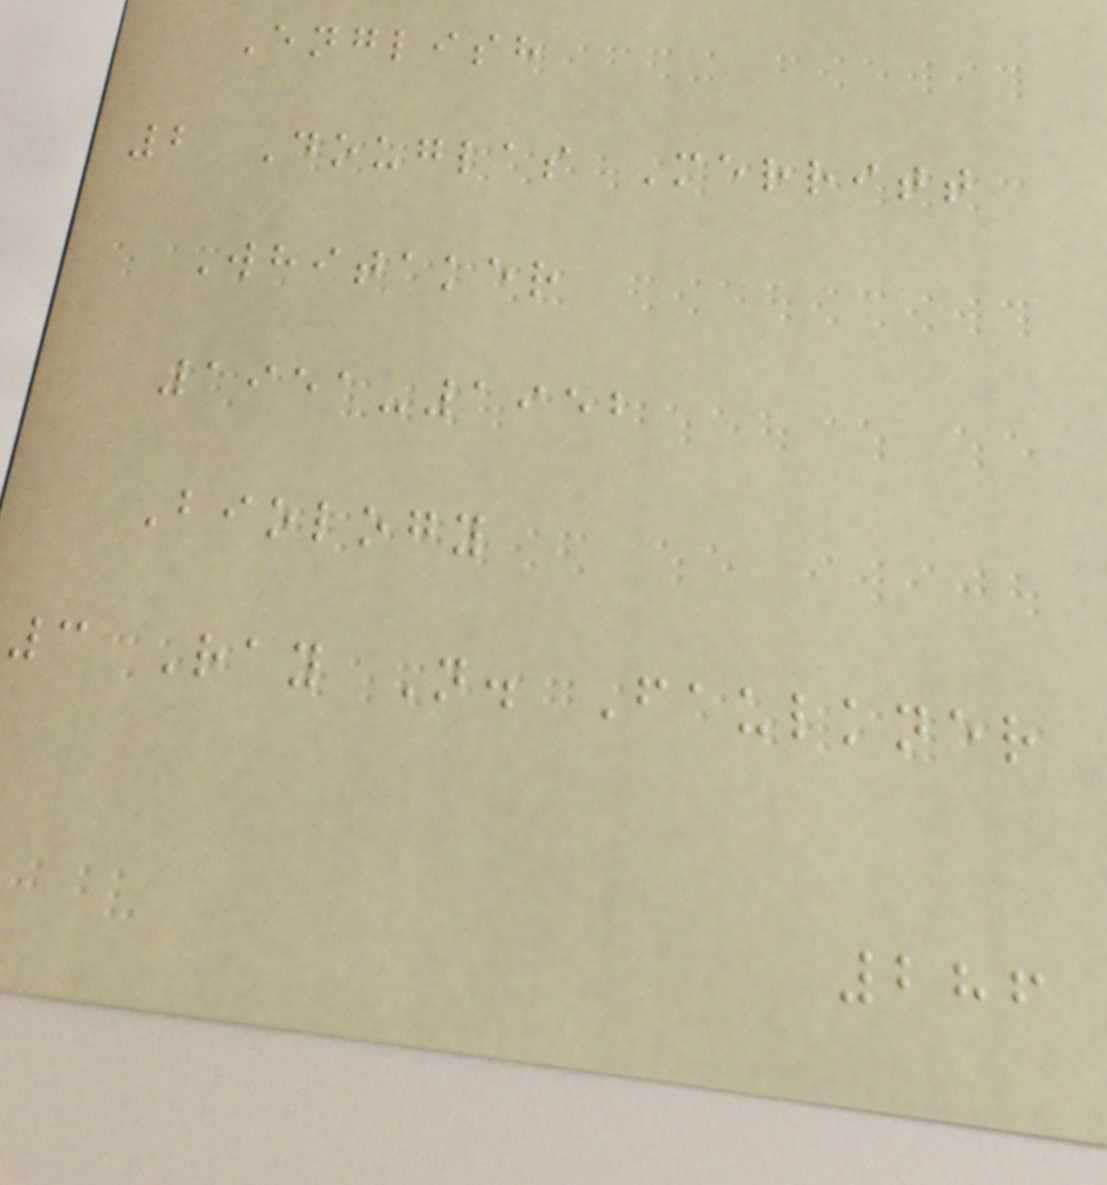English
2 Douglas Merritt
Whitaker
1951-1952
Biology
3 Ray N. Faulkner
286
